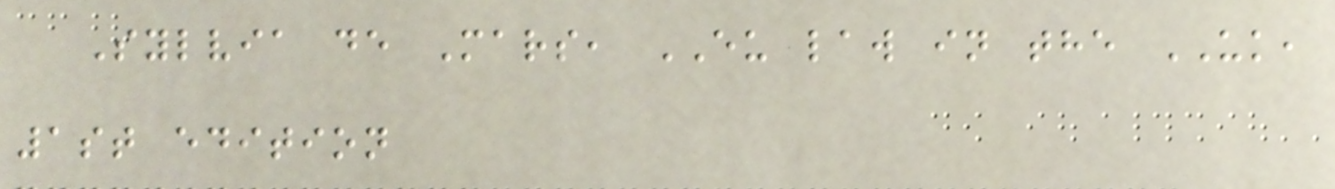Sylvia de Mars, EU law in the UK,
1st edition
